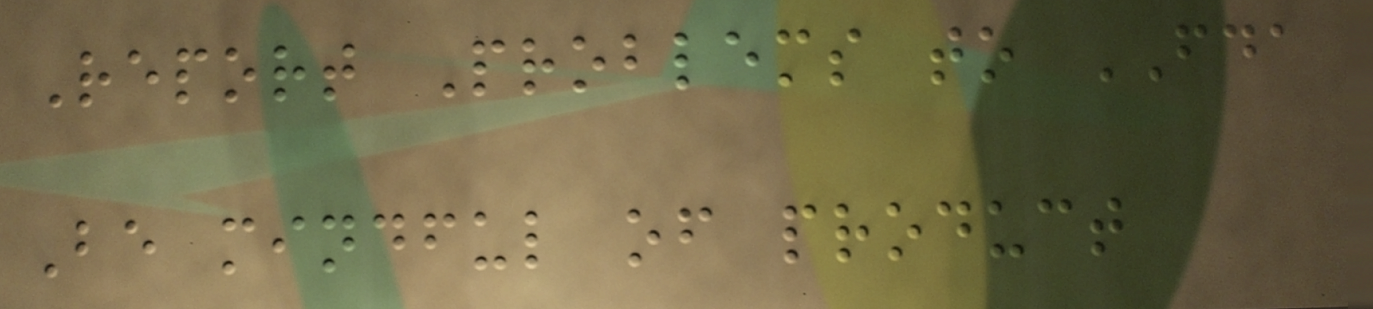Report Problems to FDA
Be mindful of product
